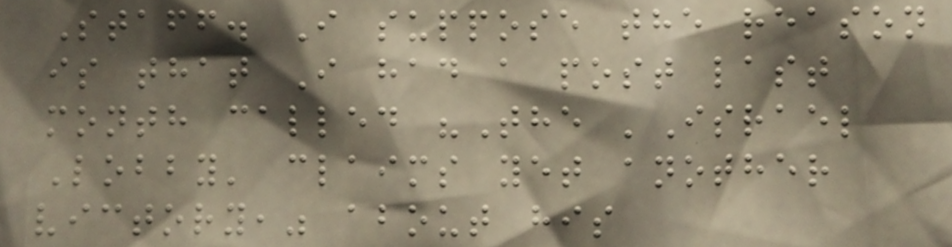Staff. I suppose the reason
is that I had a post last
month called "The 'Israel
Lobby' claims yet another
victory," about his
